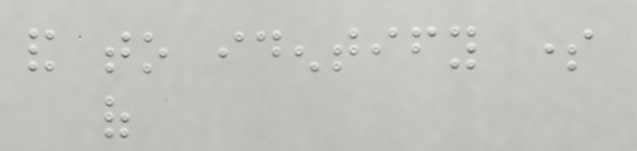and to identify some
of
